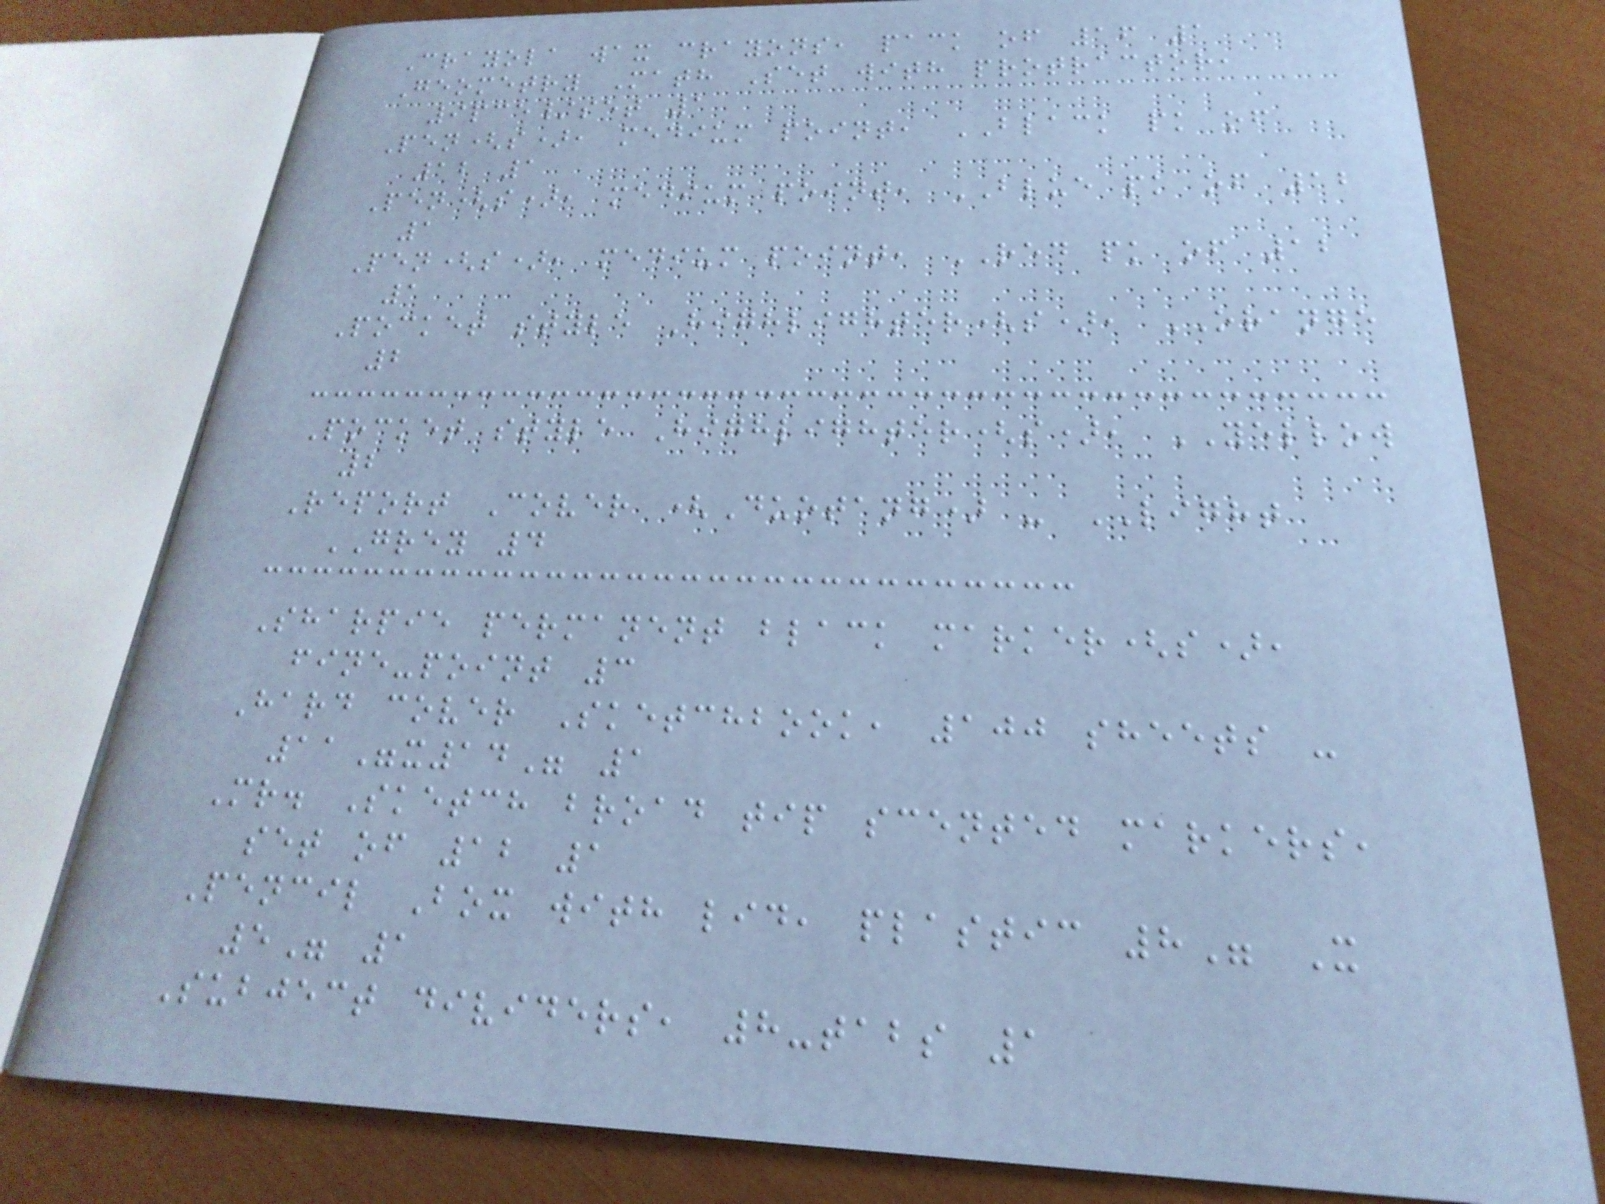Crayola wax crayons, pack of 16 1
Geometry Math Set with protractor,
9pce/set 1
Pen(s), medium point, BLACK pk of
12 1
Pen(s), medium point, BLUE pk of 12
1
Pen(s), medium point, RED pk of 12
1
Pocket style Highlighter(s), ORANGE
2
Pocket style Highlighter(s), YELLOW
2
Report Cover (Duotang) - LIGHT
GREY 4
Sharpie permanent black marker(s),
fine-point 3
Hard cover Sketchbook, 100 sheets -
11"x14" 1
Mr. Sketch broad tip scented markers,
set of 12 1
Pencil Box with lid, plastic 8" X
5" 1
Subject dividers, 8-tabs 1
